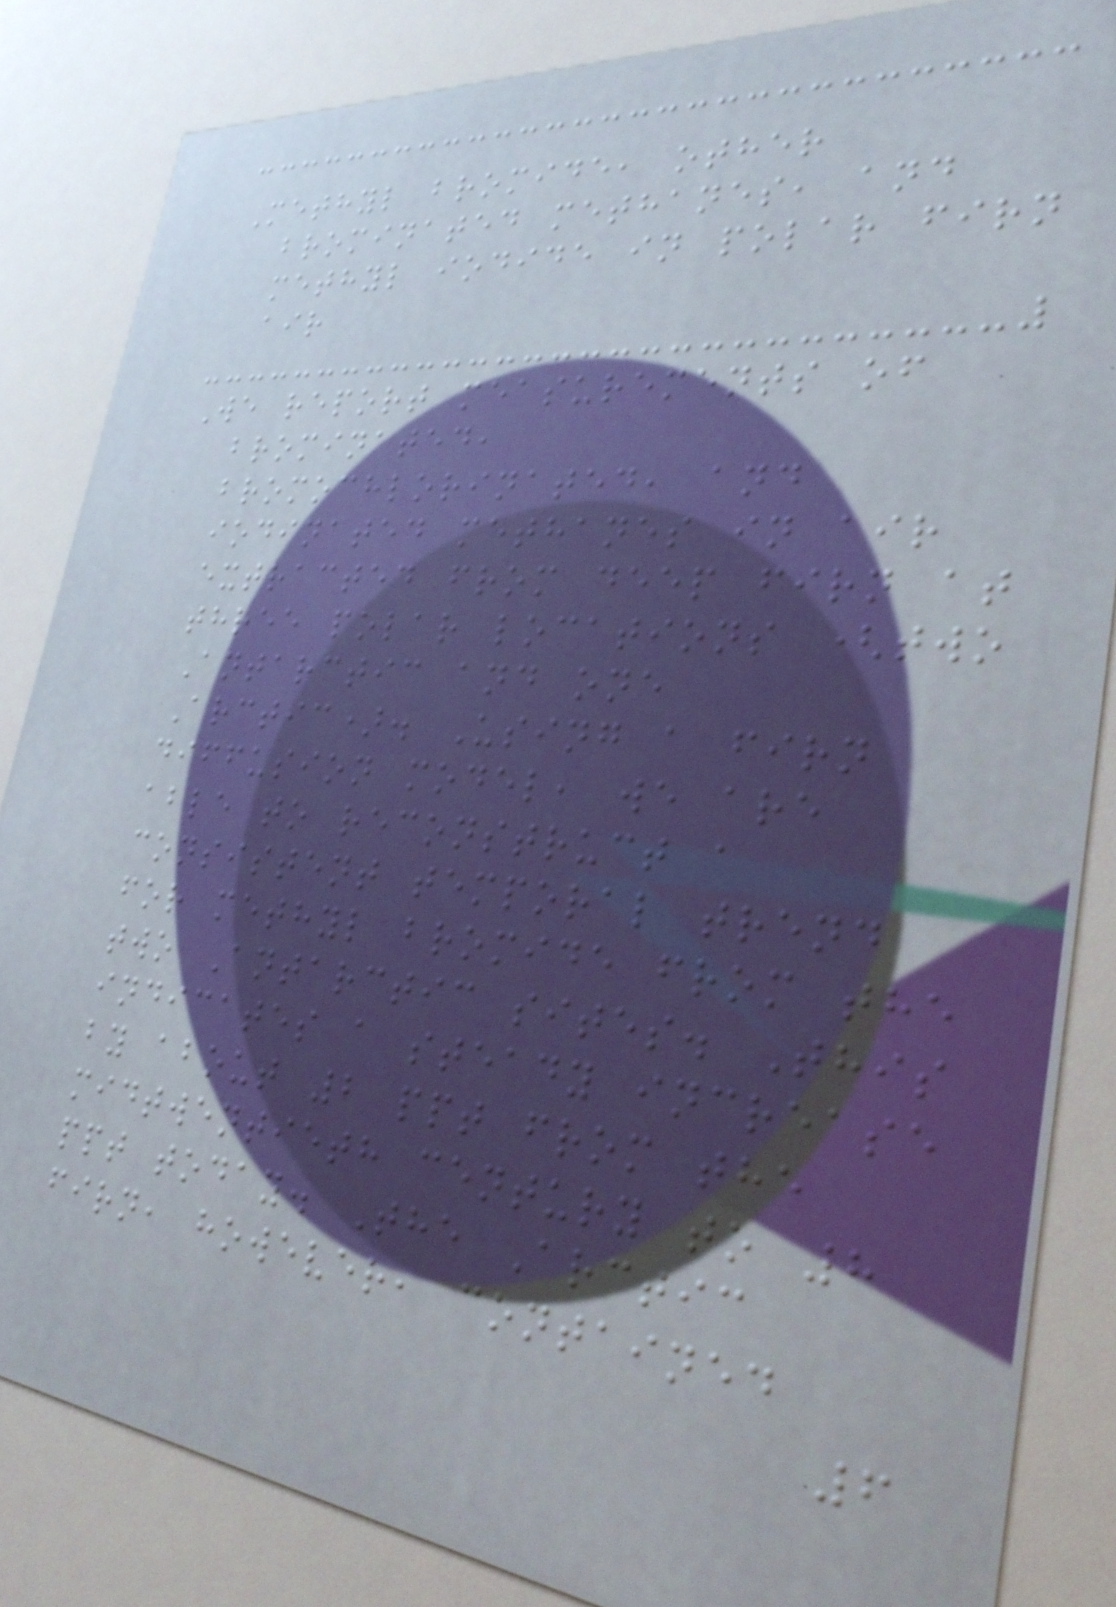Methyl bromide, other
brominated methanes, and
methyl iodide in polar firn
air
We report measurements of
brominated,
bromochlorinated, and
iodinated methanes in air
extracted from deep firn at
three polar locations (two
Antarctic and one
Arctic). Using a firn
diffusion model, we are
able to reconstruct a
consistent temporal trend
for methyl bromide from the
two Antarctic sites. This
indicates a steady increase
by about 2 ppt from the
midtwentieth century to 8
ppt today. The Arctic
firn, however, contained
6
